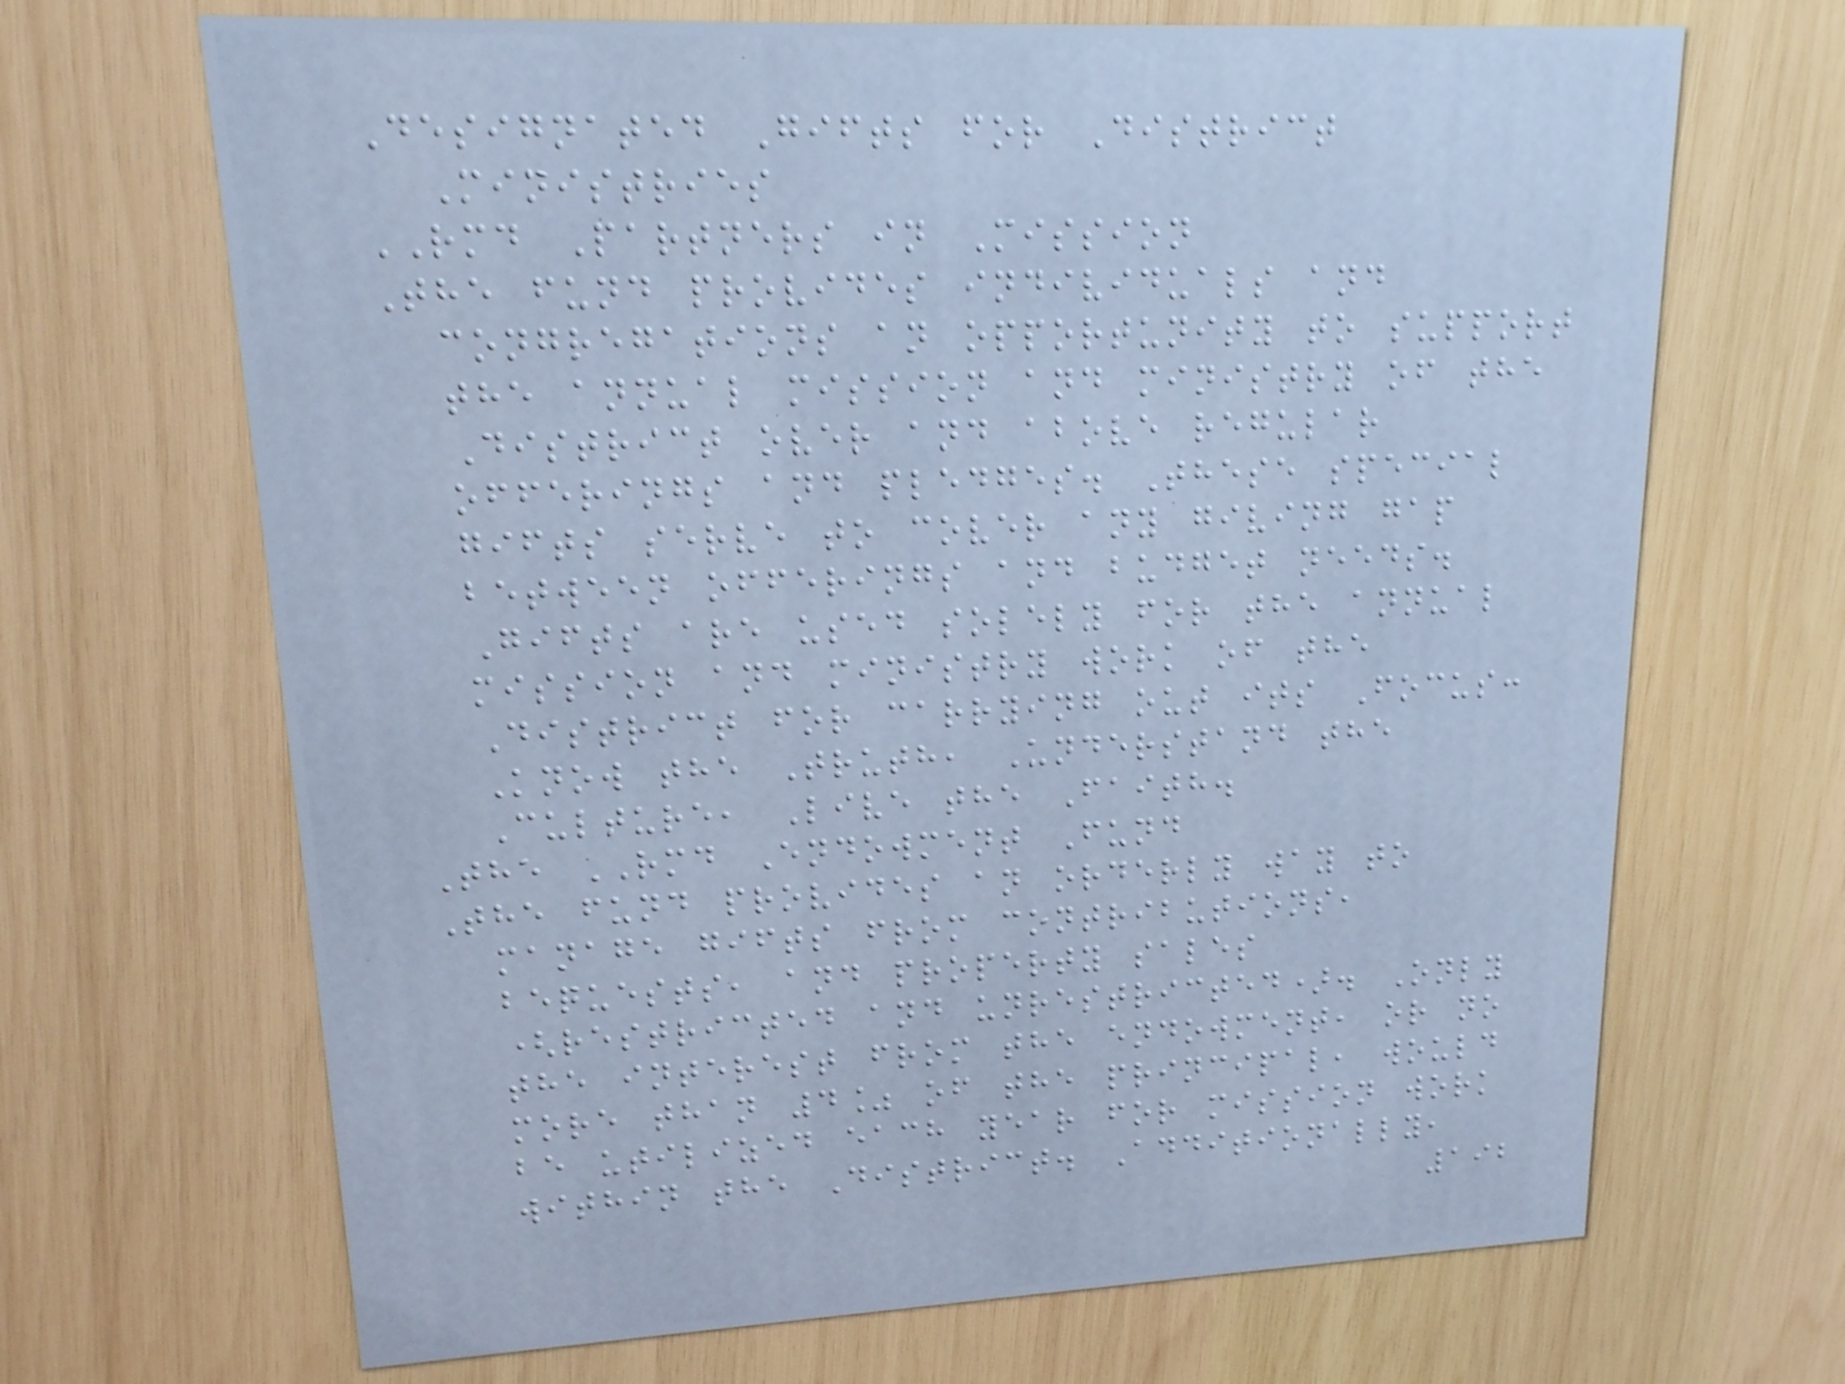Designated Gifts for District
Ministries
RMD Partners in Mission
The fund provides individuals and
congregations an opportunity to support
the annual mission and ministry of the
District over and above regular
offerings and pledges. These special
gifts serve to cover any giving gap
between offerings and budget needs.
Gifts are used solely for the annual
mission and ministry work of the
District for carrying out its Focus:
Know the Truth, Understand the
Culture, Live the Faith.
The RMD Endowment Fund
The fund provides an orderly way to
manage gifts from contributions,
bequests, and property sales
(restricted and unrestricted). Only
the interest from the endowment, or no
more than 4% of the principal, would
be utilized each year for mission work
within the District. Additionally,
192
